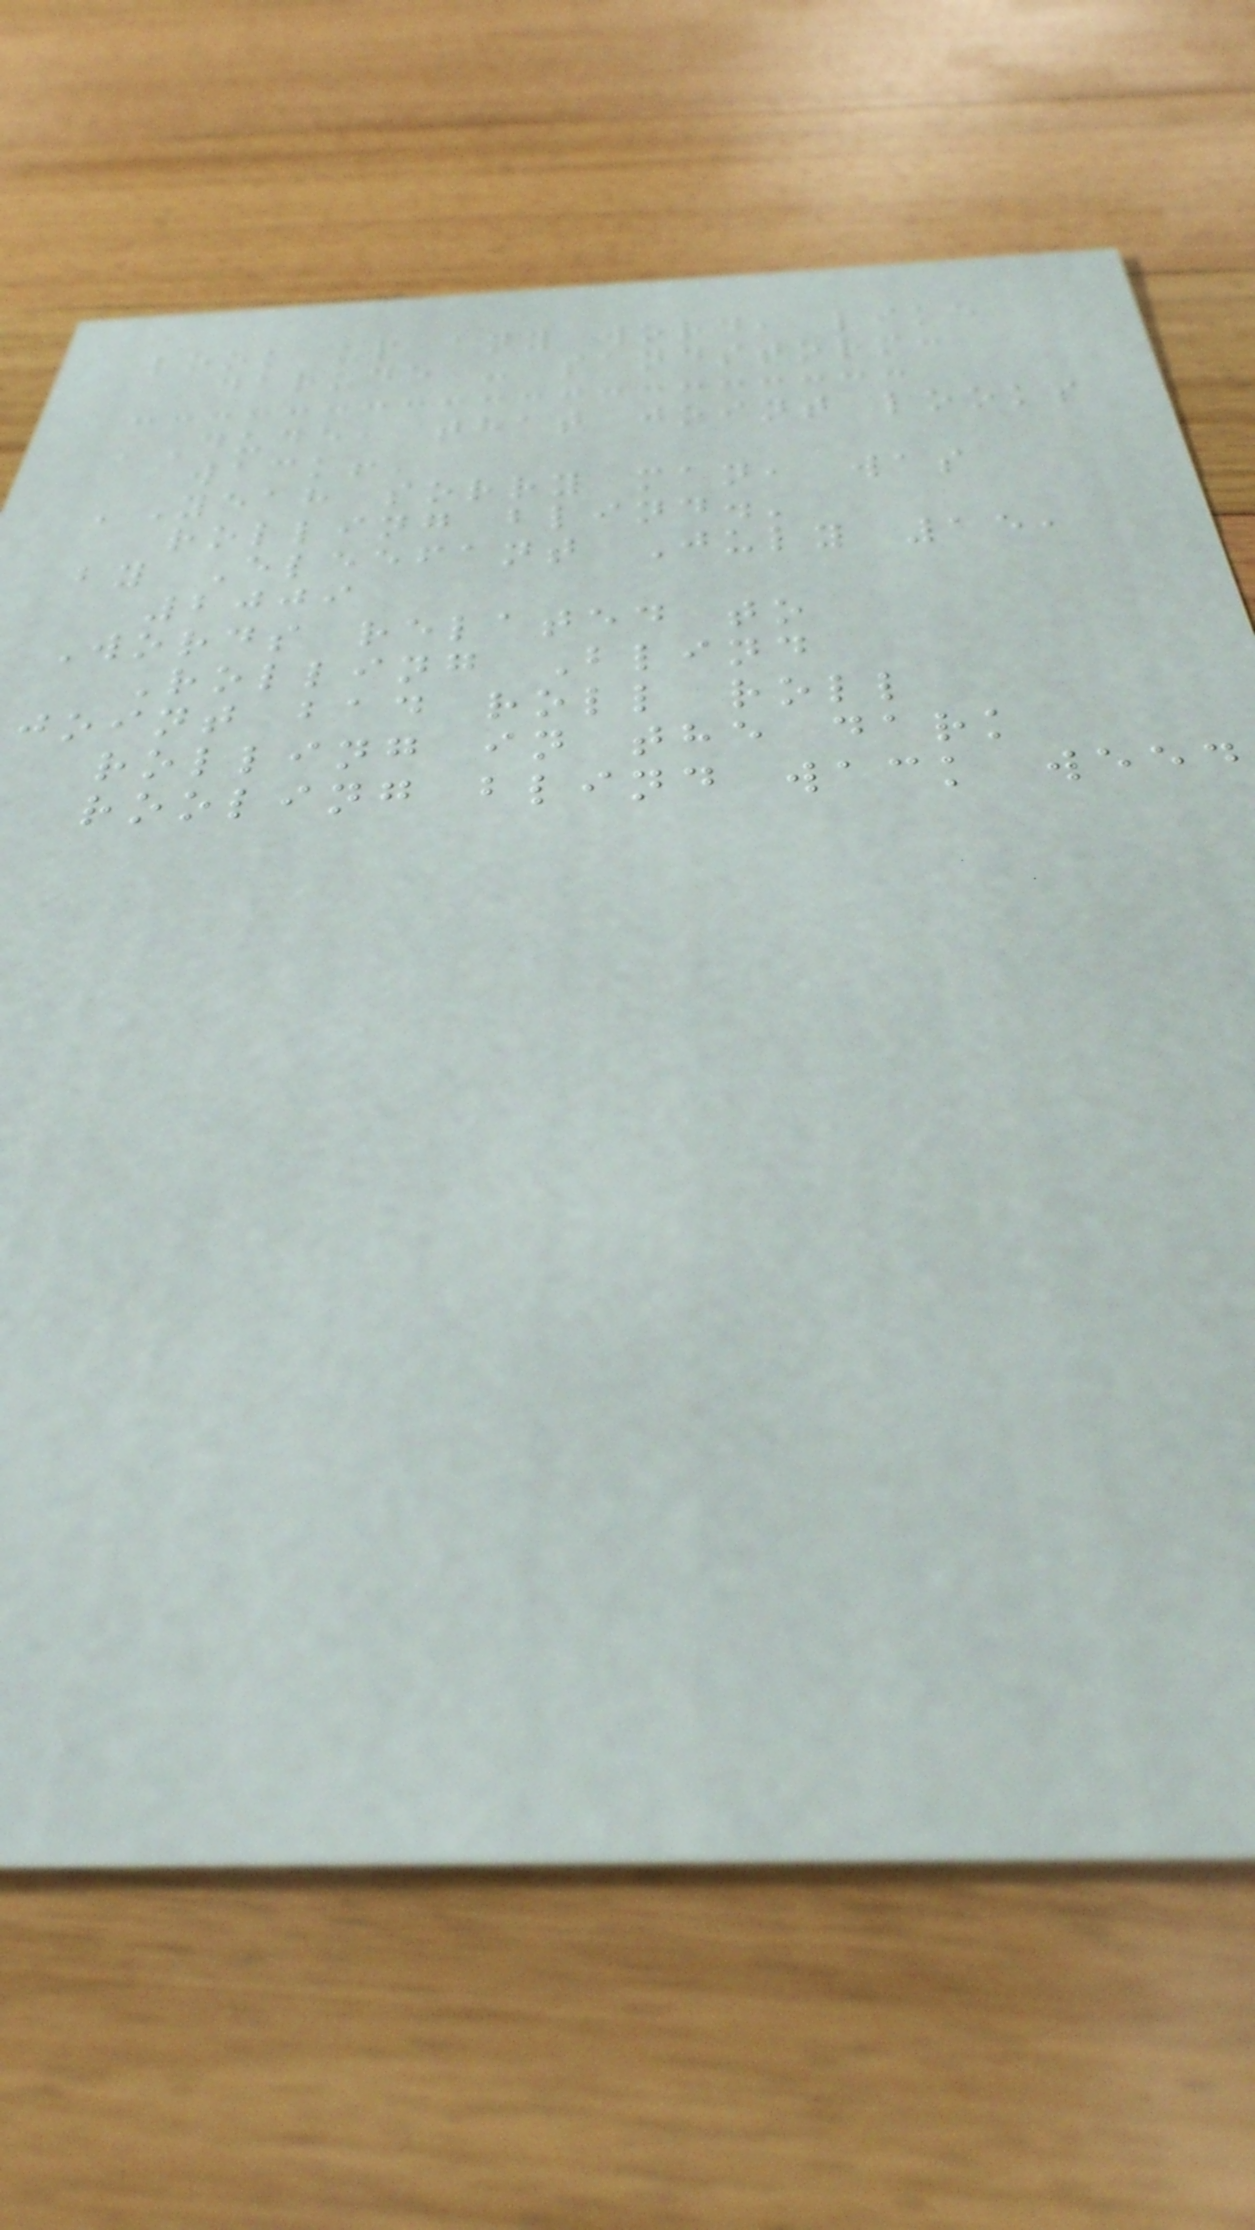look up any word, like
darude - sandstorm:
'Dude, that joint looks
wack!'
'Yeah sorry man, was
rolling blind.'
by Eleefant July 15,
2009
Words related to
Rolling Blind
joint bad roll roll
rolling in the dark
rooling blind wack weed
